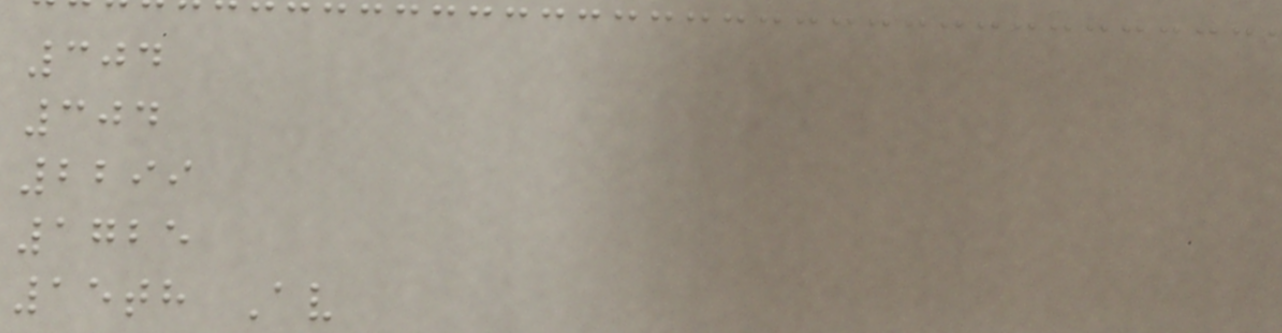304
304
2299
1725
15th Av
